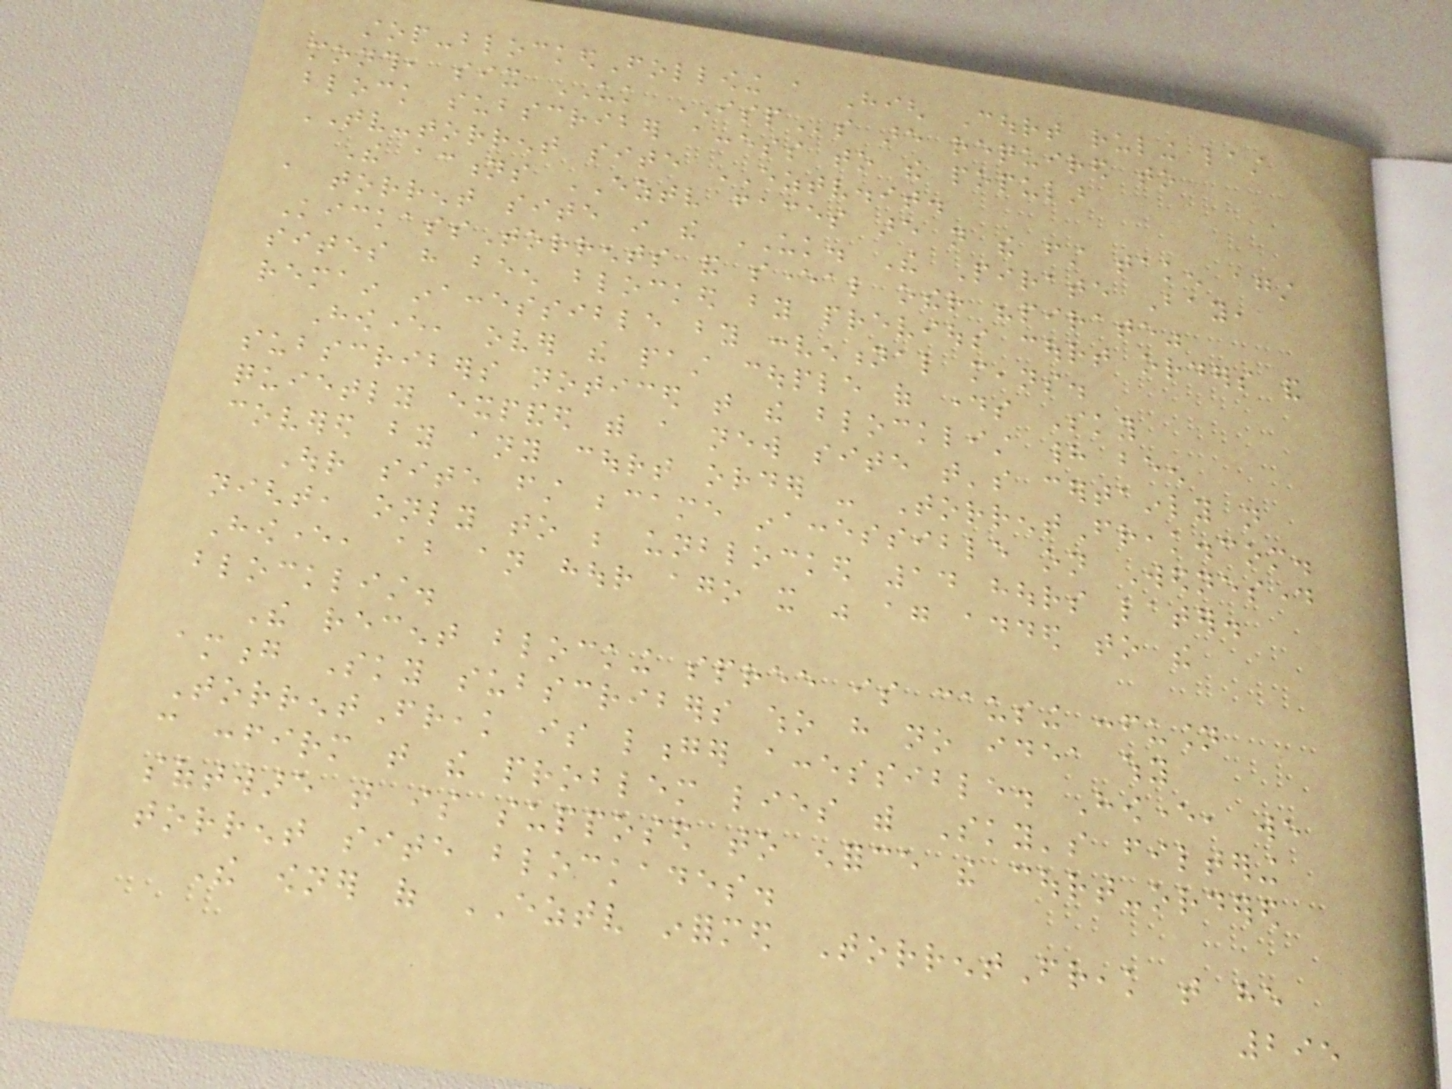stop-blockedFollowing a High Court ruling last
month, six UK ISPs are required to
block subscriber access to the popular
TV-torrent site EZTV.it.
The actions EZTV faces are not the first taken against
a torrent site in the UK. The Pirate Bay,
KickassTorrents and several other "pirate"
sites have been blocked by previous court orders and
remain inaccessible by conventional means.
However, over the past couple of days Sky
subscribers noticed that the blocklist had been
quietly expanded with a new site that's certainly not
covered by any court order - TorrentFreak.com.
Our site first became inaccessible on Wednesday
night, only to be unblocked 14 hours later.
However, about an hour ago it was again added to the
blocklist.
The recent blocking spree is causing confusion
among Sky subscribers who have no idea why
TorrentFreak is longer accessible. However, we
can confirm that the problem lies with Sky's filtering
software that is supposed to enforce the court-ordered
torrent site blockades.
The owner of EZTV informed TorrentFreak that he
295
